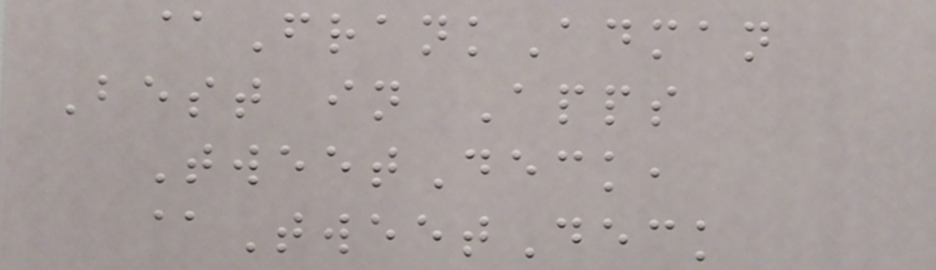@FrankAdman
Best in Apps
TweetDeck,
@TweetDeck
